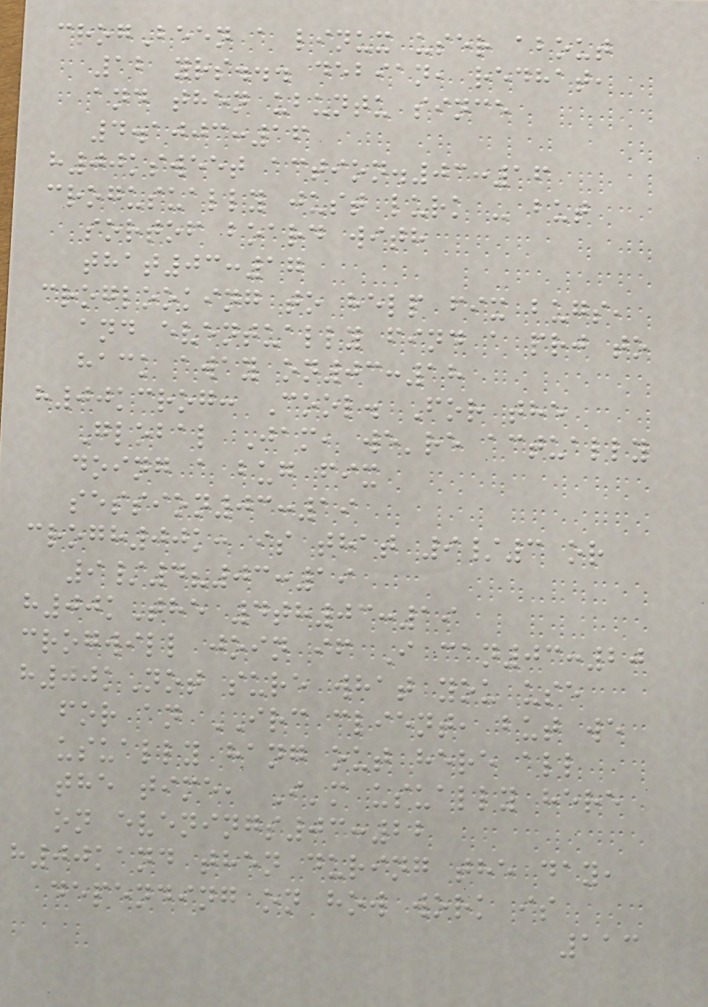crogBeen a linux user about
12 yrs... debian, redhat,
and then ubuntu since
4.1003:16
h00ksweet action.03:16
crogusually just lurk - but
sortof board with
that03:17
croglooking to help fix bugs,
and eventually find a prj to
hack away on03:18
h00kcrog: Cool. For the
Global Jam, we're actually
doing a bug fix
session03:19
crogh00k: is that 9/3 or
9/4?03:19
h00kThe 4th03:19
crogwill join if I can03:20
h00kNot sure what you use
for an IRC client, but we
usually hang out here all
the time, I'm usually here
on evenings03:22
h00kand then during the day,
depending on how work is
113
